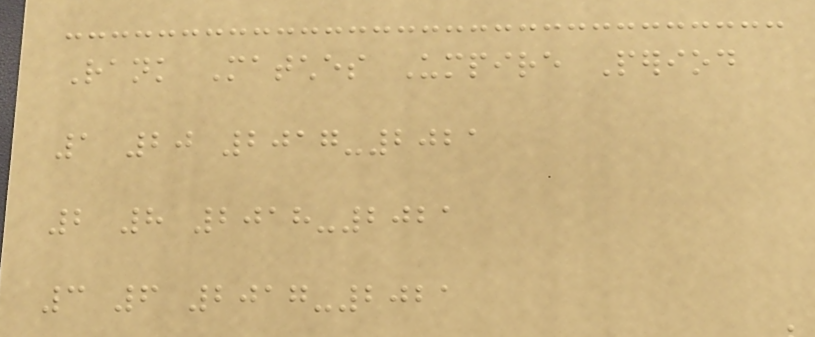Rank Matches Umpire Period
1 20 2017-2021
2 8 2018-2021
3 6 2017-2021
